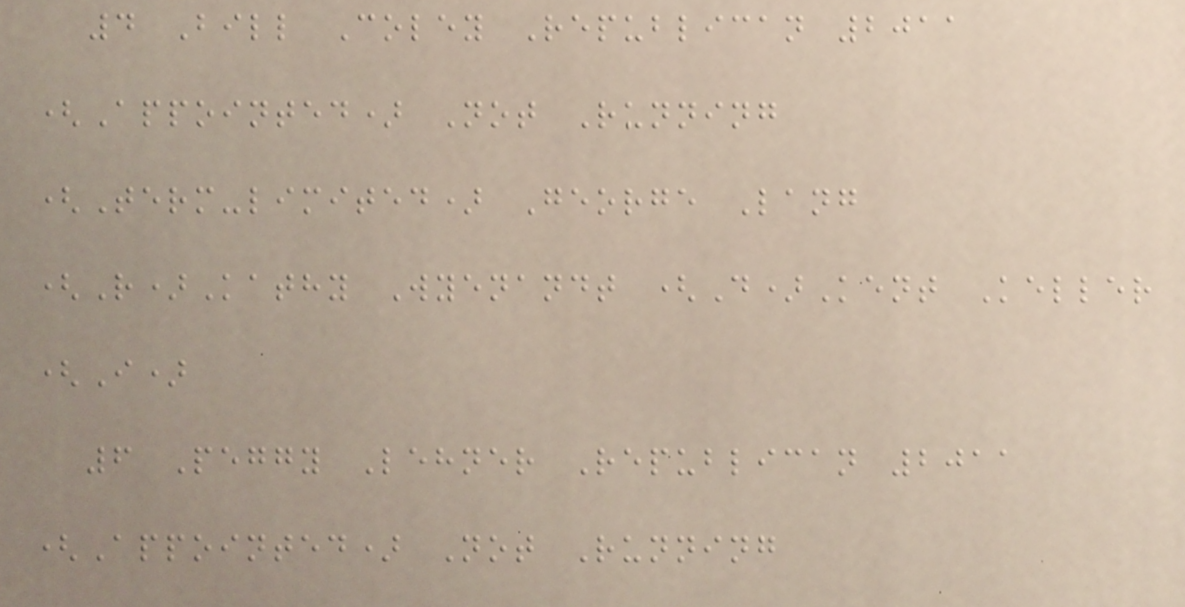4 Bill Coley Republican 2011
(Appointed) Not Running
(Term-limited) George Lang
(R)Kathy Wyenandt (D)Kent Keller
(I)
6 Peggy Lehner Republican 2011
(Appointed) Not Running
